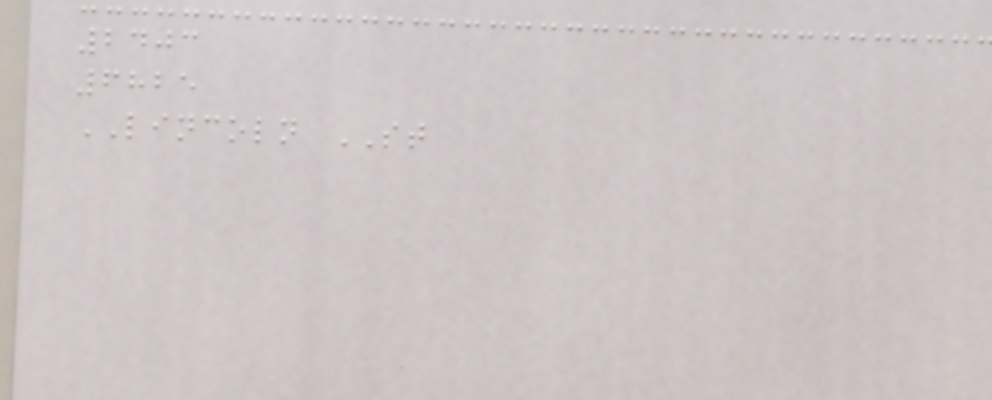2403
6825
LINCOLN ST
